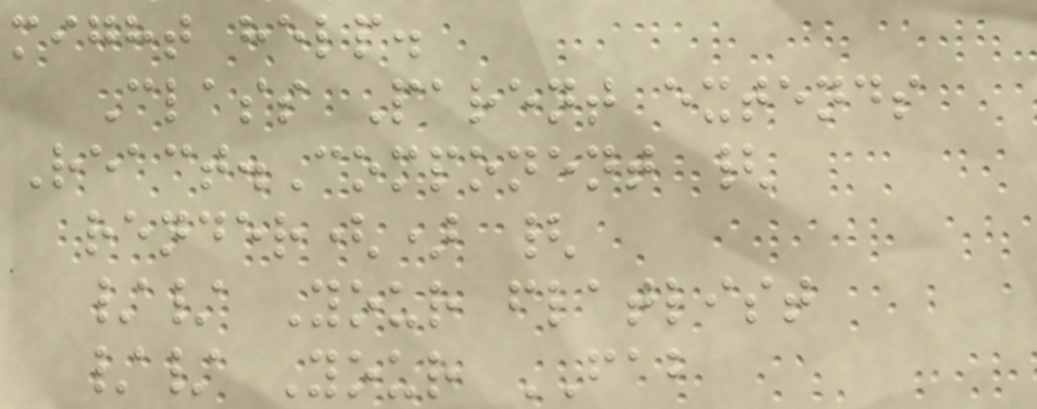might help.
Class Parent extends
React.Component {
render() {
// Your flatlist
// Your FAB
